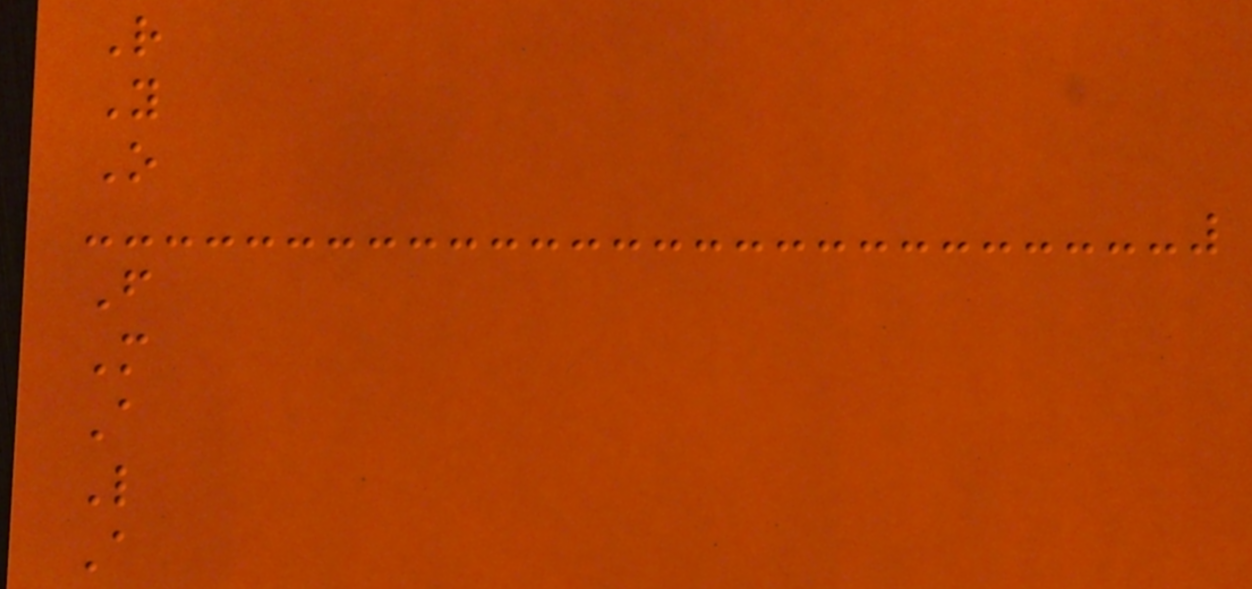R
Y
O
F
M
A
L
A
